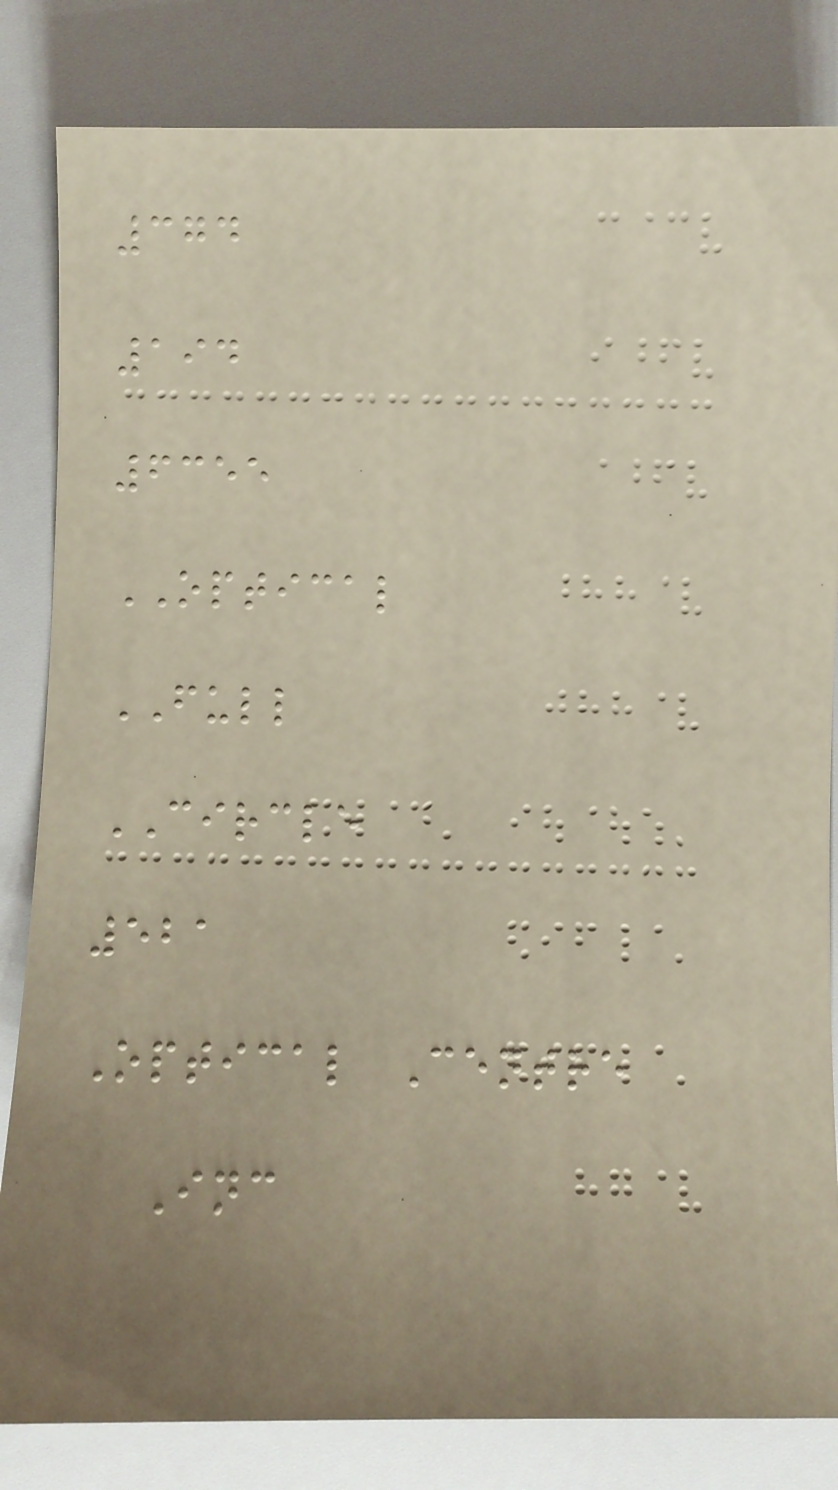374
194
6355
OPTICAL
FULL
CIRCLE
521
Optical Centre
Inc
